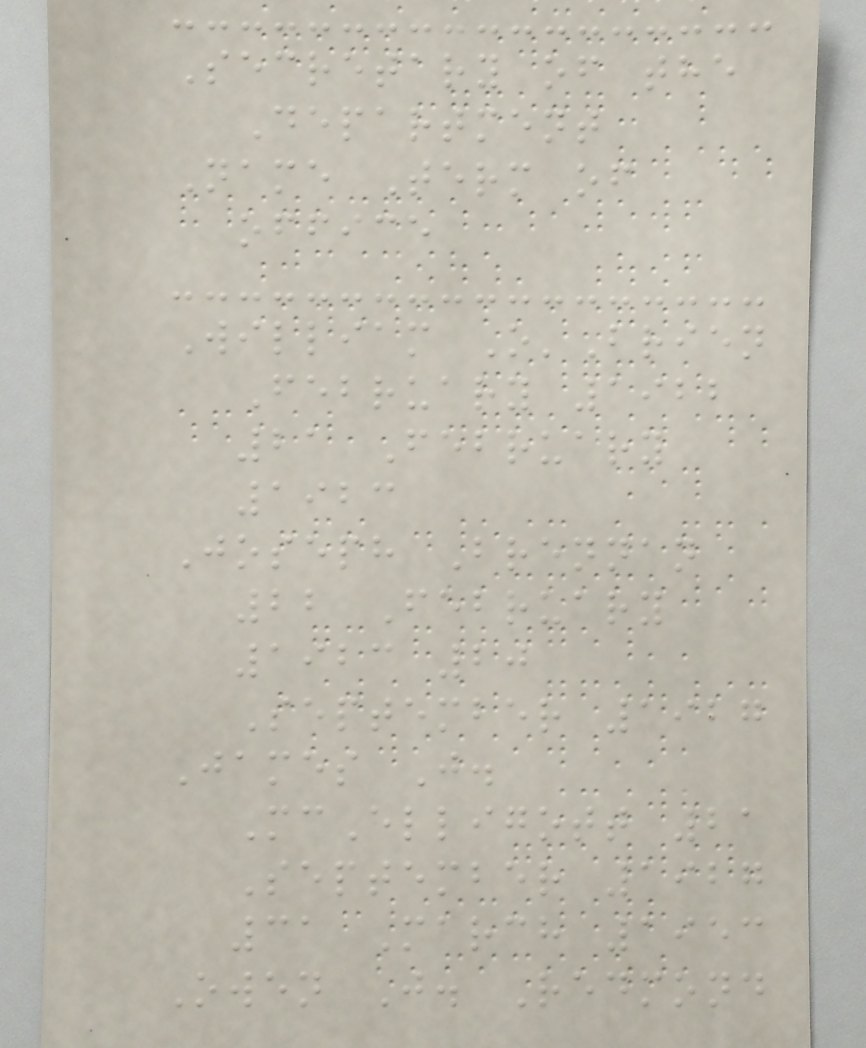Secretary of the
Department
Name Term of
office
William O'Brien
February 1922
21 February
1923
Joseph Brennan
22 February
1923 20
September 1927
James J.
McElligott 21
September 1927
31 March 1953
Owen J. Redmond
